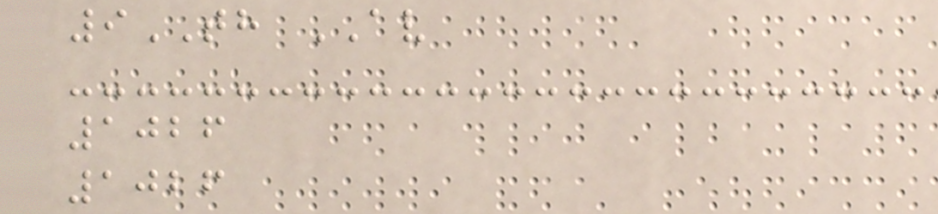9TH AV
1026
1026
